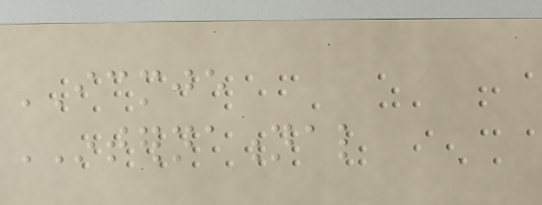ICMJE
INTERNATIONAL
